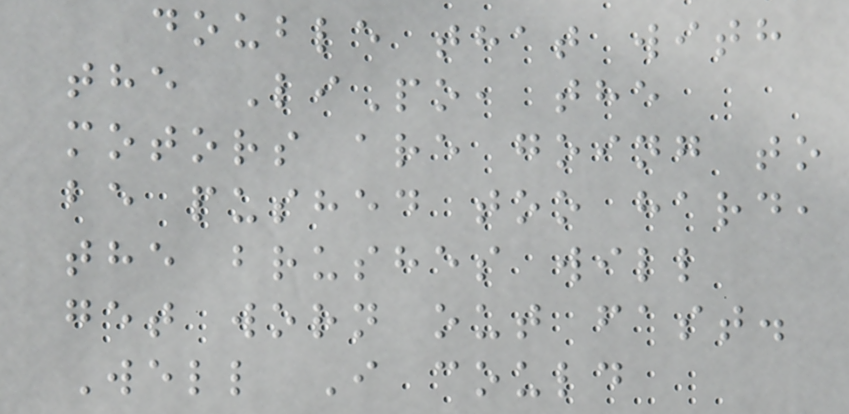double that with
the LiPo, the
motors are going to
be pushed too hard,
the brushes will
get worn out fast.
Well I could
